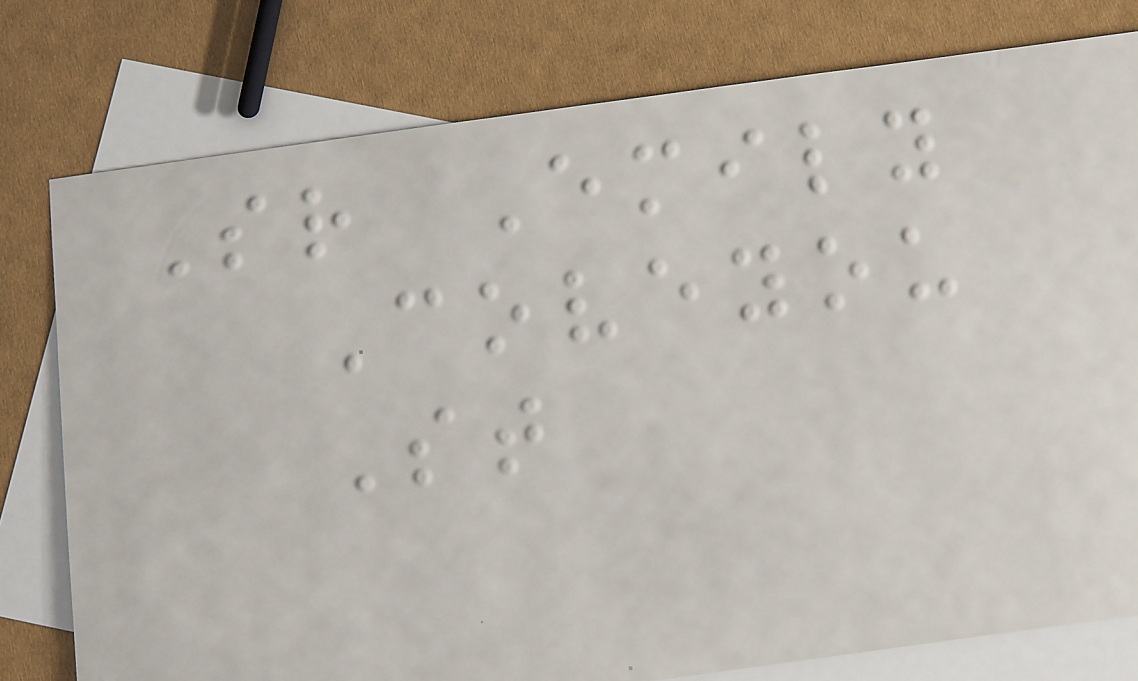Sr Emily
Coveyou
St
